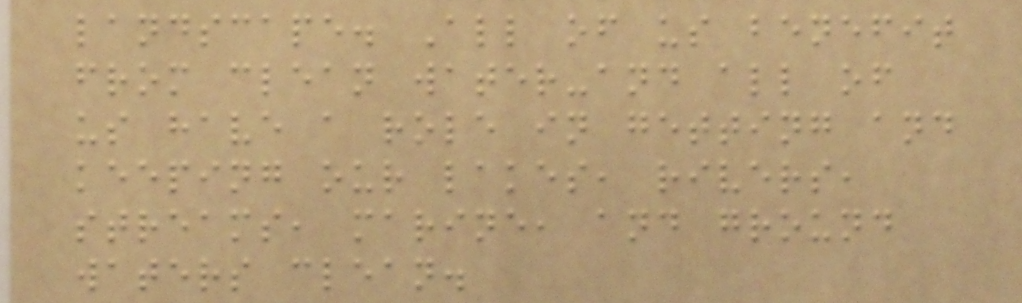landscape. All of us benefit
from clean water-and all of
us have a role in getting and
keeping our lakes, rivers,
streams, marine, and ground
waters clean.
